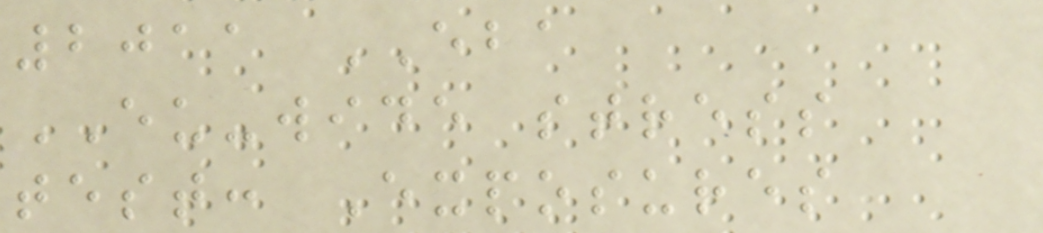2011 EBA
EU-wide stress
test: Exposures
